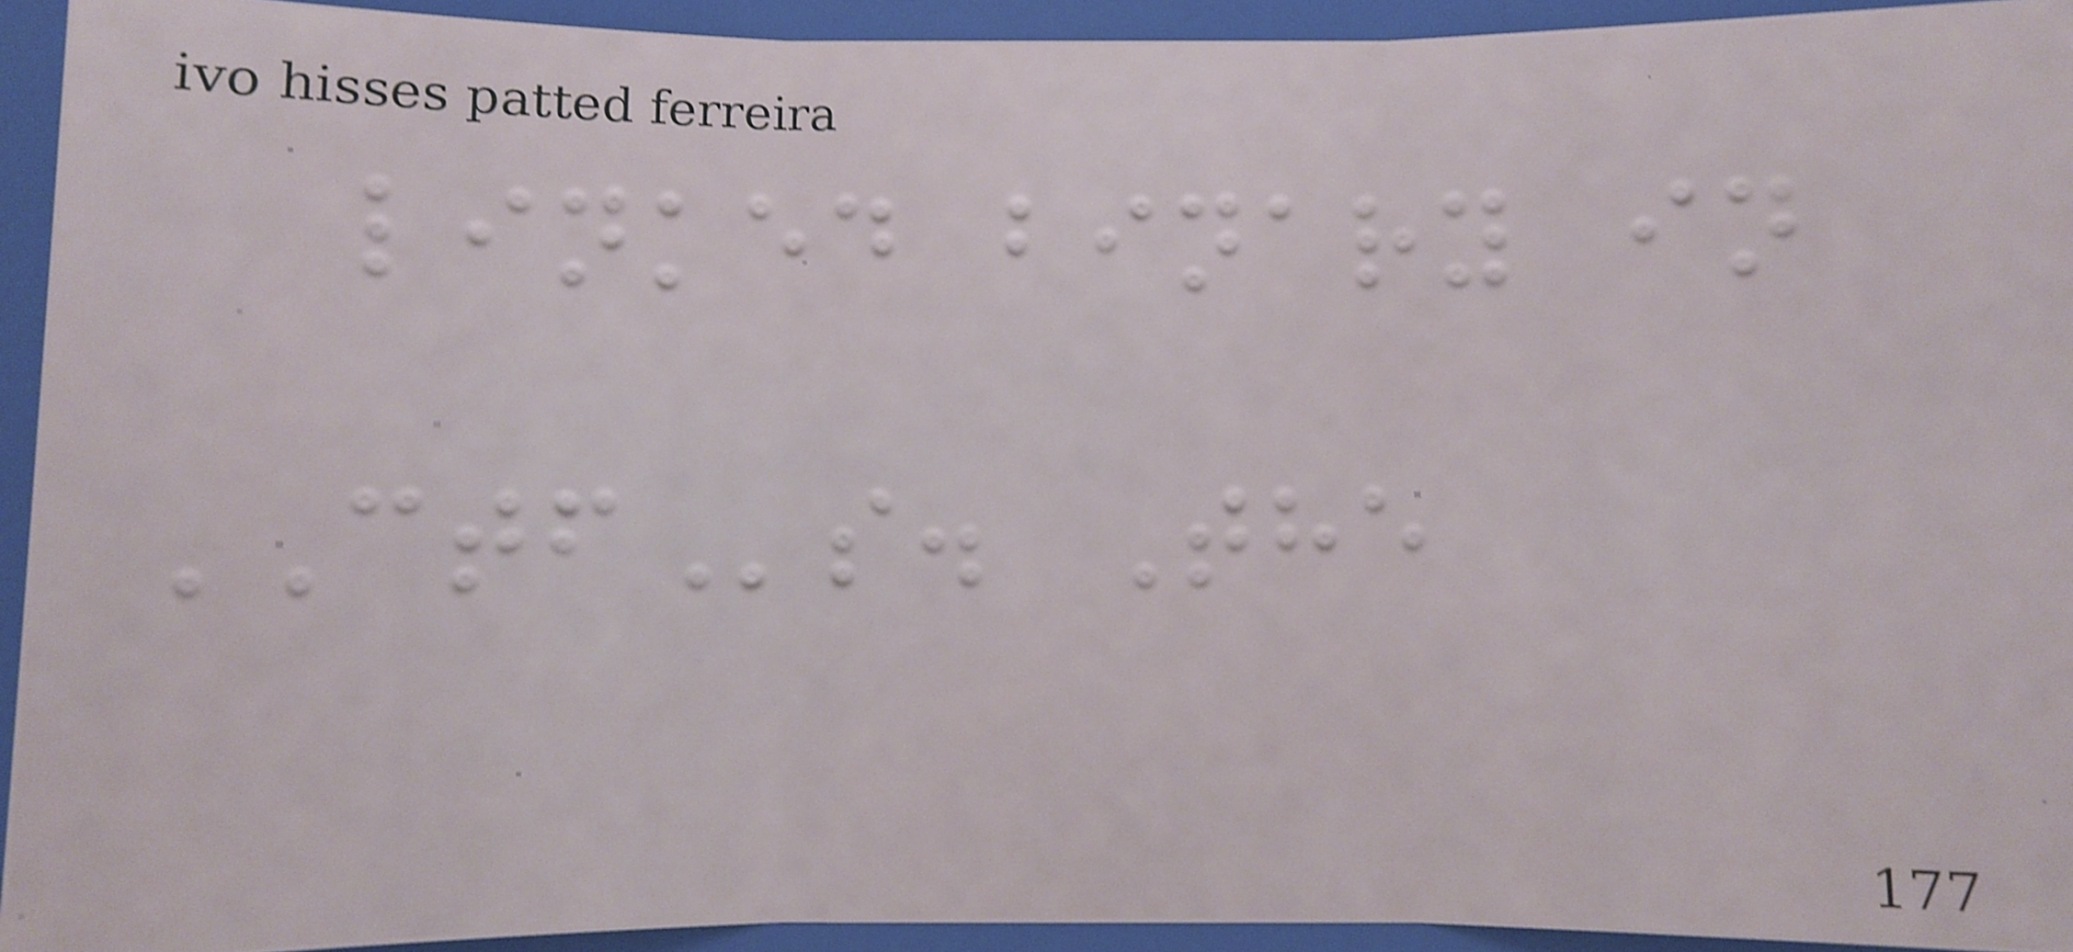linked binary in
CTFs. The
